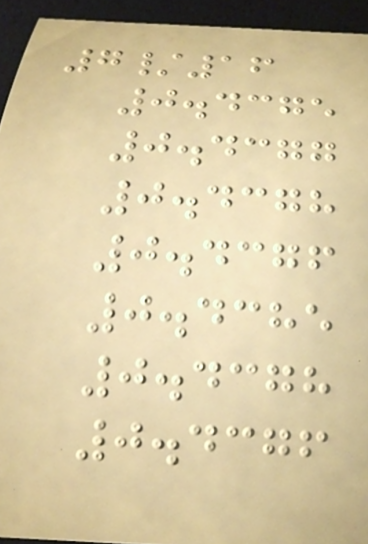7/16
0.4375
0.4377
0.4378
0.4376
0.4385
0.4378
0.4376
